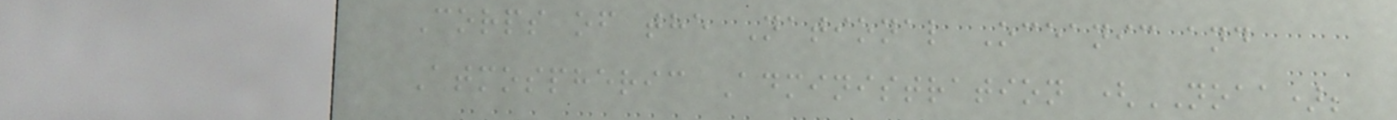Corps of the National Oceanic and
Atmospheric Administration (NOAA);
